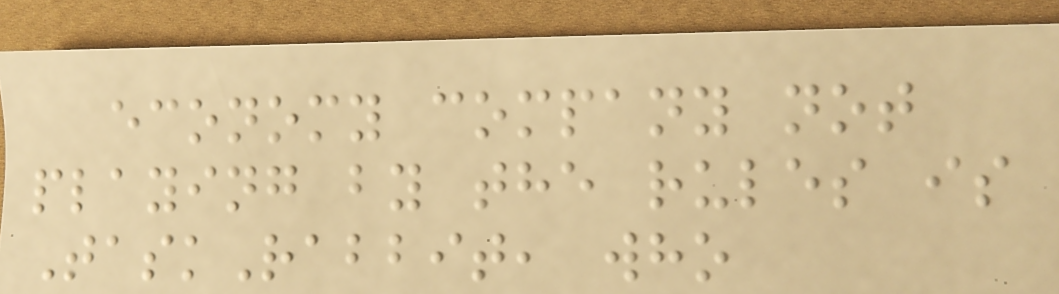economy company not
playing by the rules is
TaskRabbit, who
